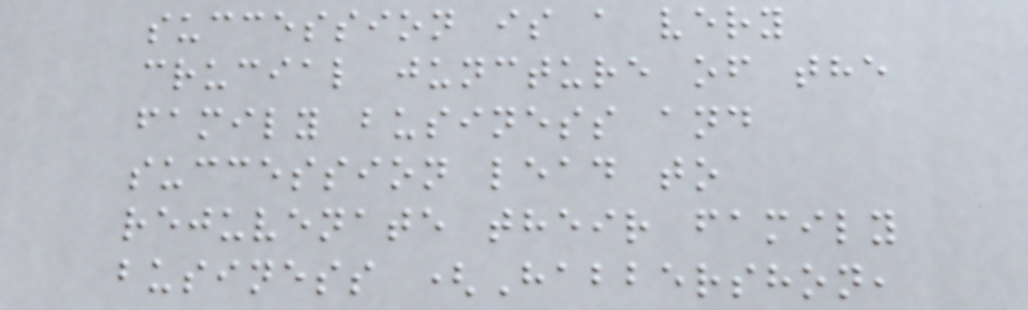succession is a very
crucial juncture of the
family business and
succession lead to
rejuvenate their family
business (Habbershon,
